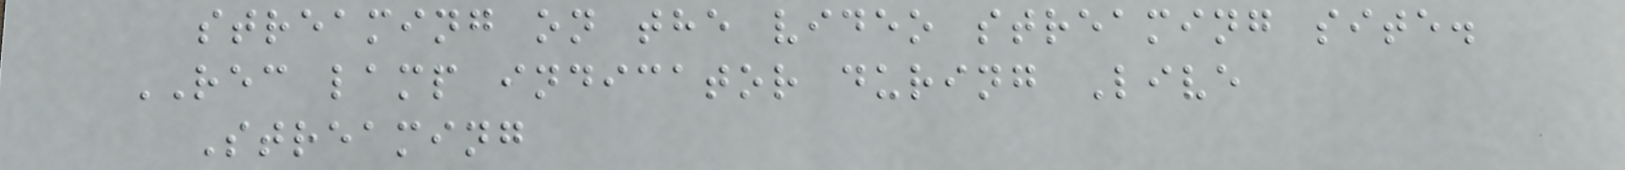streaming on the video streaming site.
REC lamp indicator during Live
Streaming
